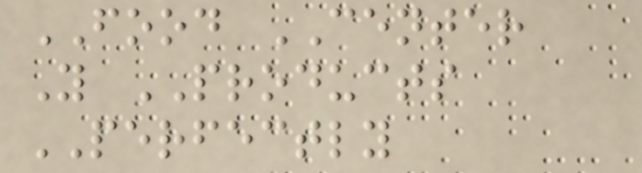FOOD CENTER
Y PRODUCTS
PERFECTLY
